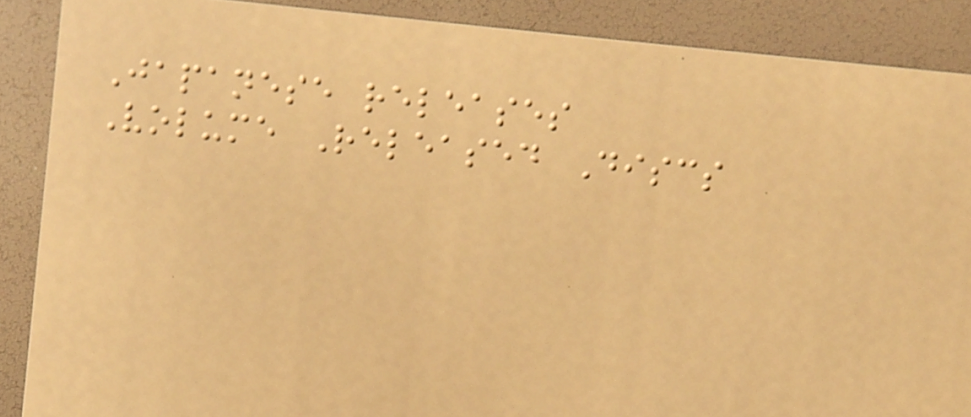Japanese releases
Volume Released Discs
